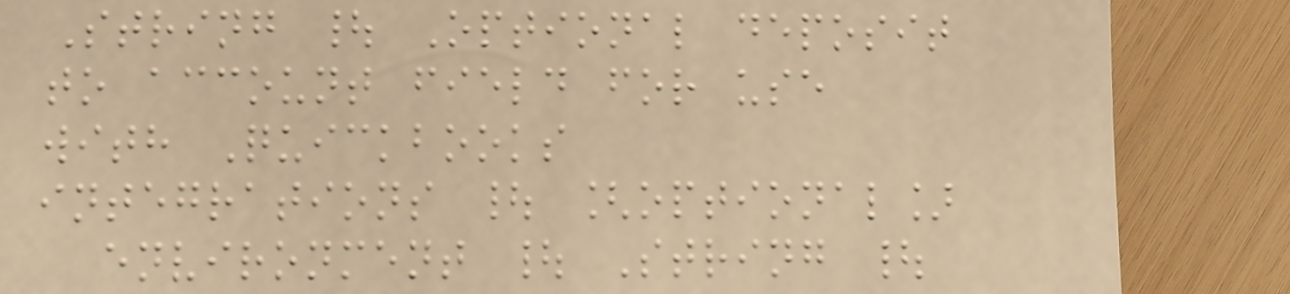String | Optional deposit
to account field for use
with Quickbooks
integrations | [optional]
environment | String |
